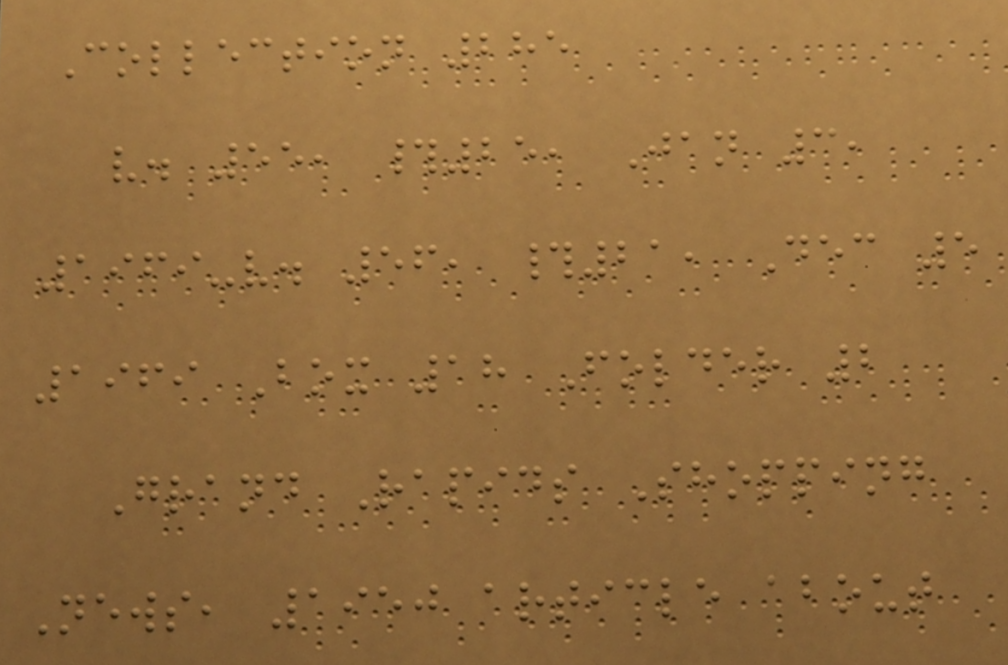Collection 285
v. 55, #25, Jan 3,
1969-v. 56, #21, Dec 5
1969 Box 18 Folder 2
Grand Rapids Shopping
News, 1950 article about
